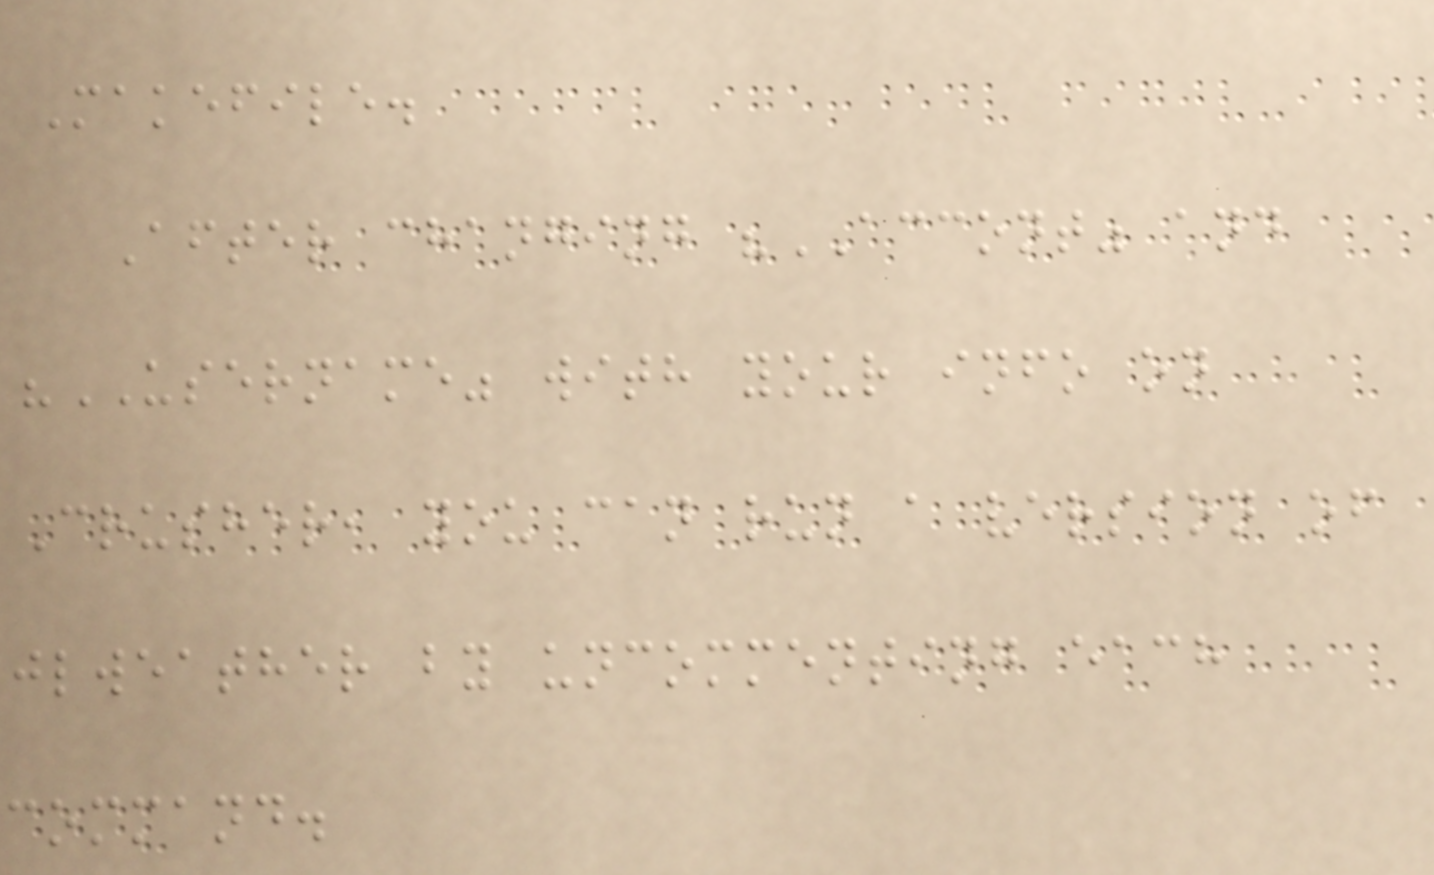Makefile.
After changing "ACCONT" and
"USERNAME" with your info on
Crusher, you can run a version of
jlweather by uncommenting each
command.
